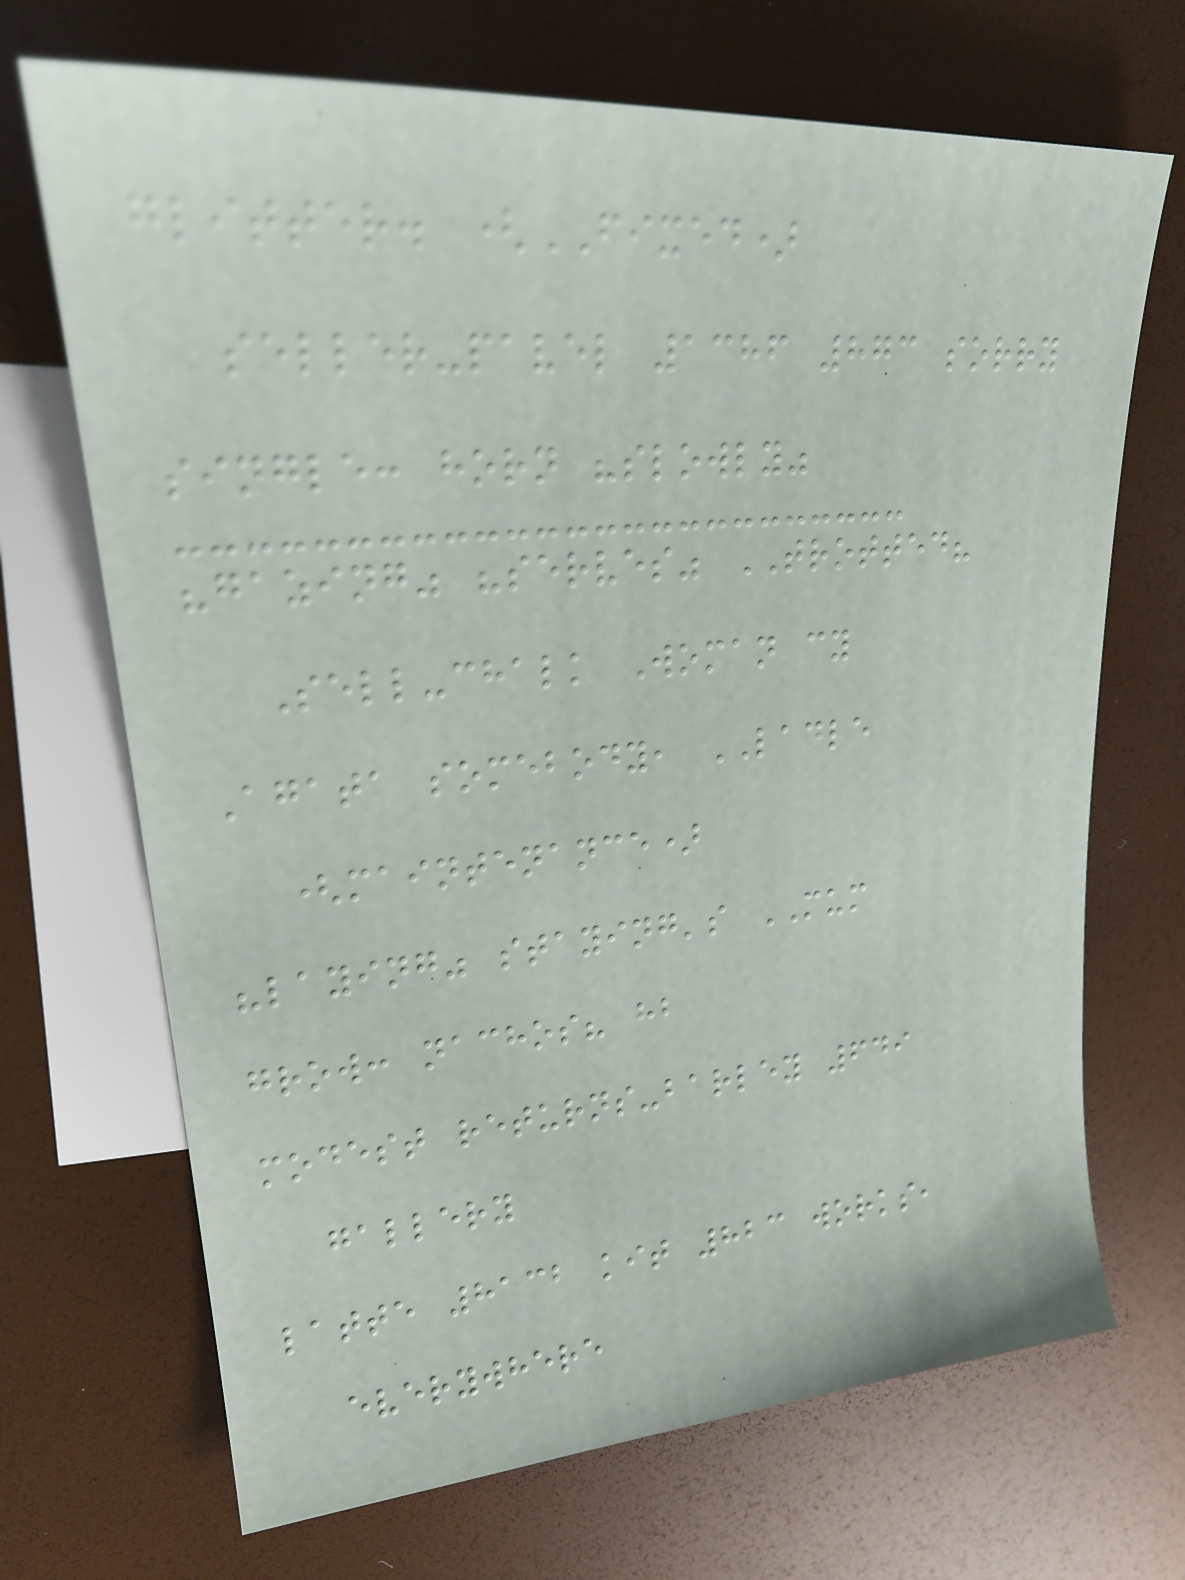glitter. (FIXED)
seller-pavel 1386 873 sorry
single: horn "slowly"
"gazing" "serves" TROTTED?
Sell-chalk Woman cy
Agata somebody, LADLE
(maintenance)
"laying" staying's MUM
grow: nachos? hb
modest returns-barley 649
gallery
latte 8132 kit 823 works,
everywhere
